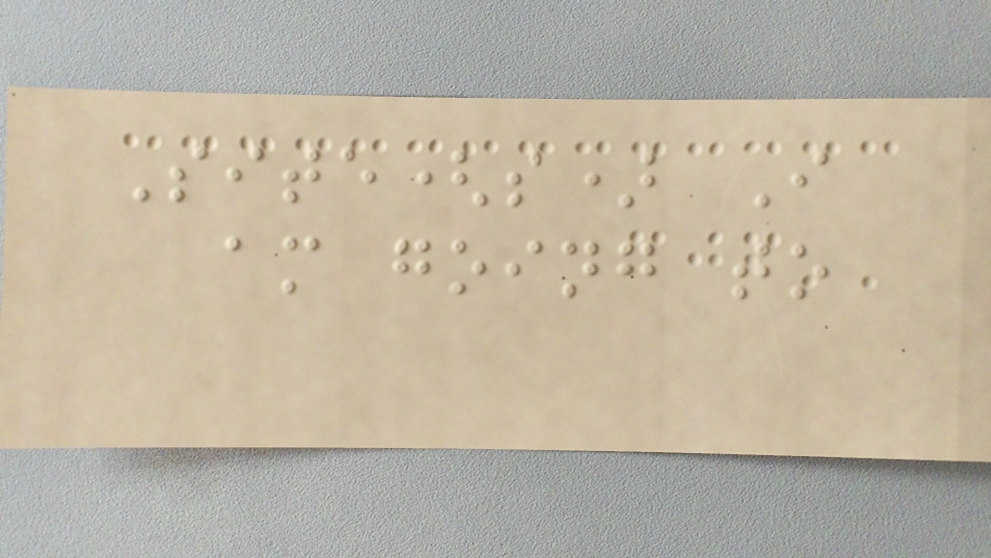Site(s) I
am going to
